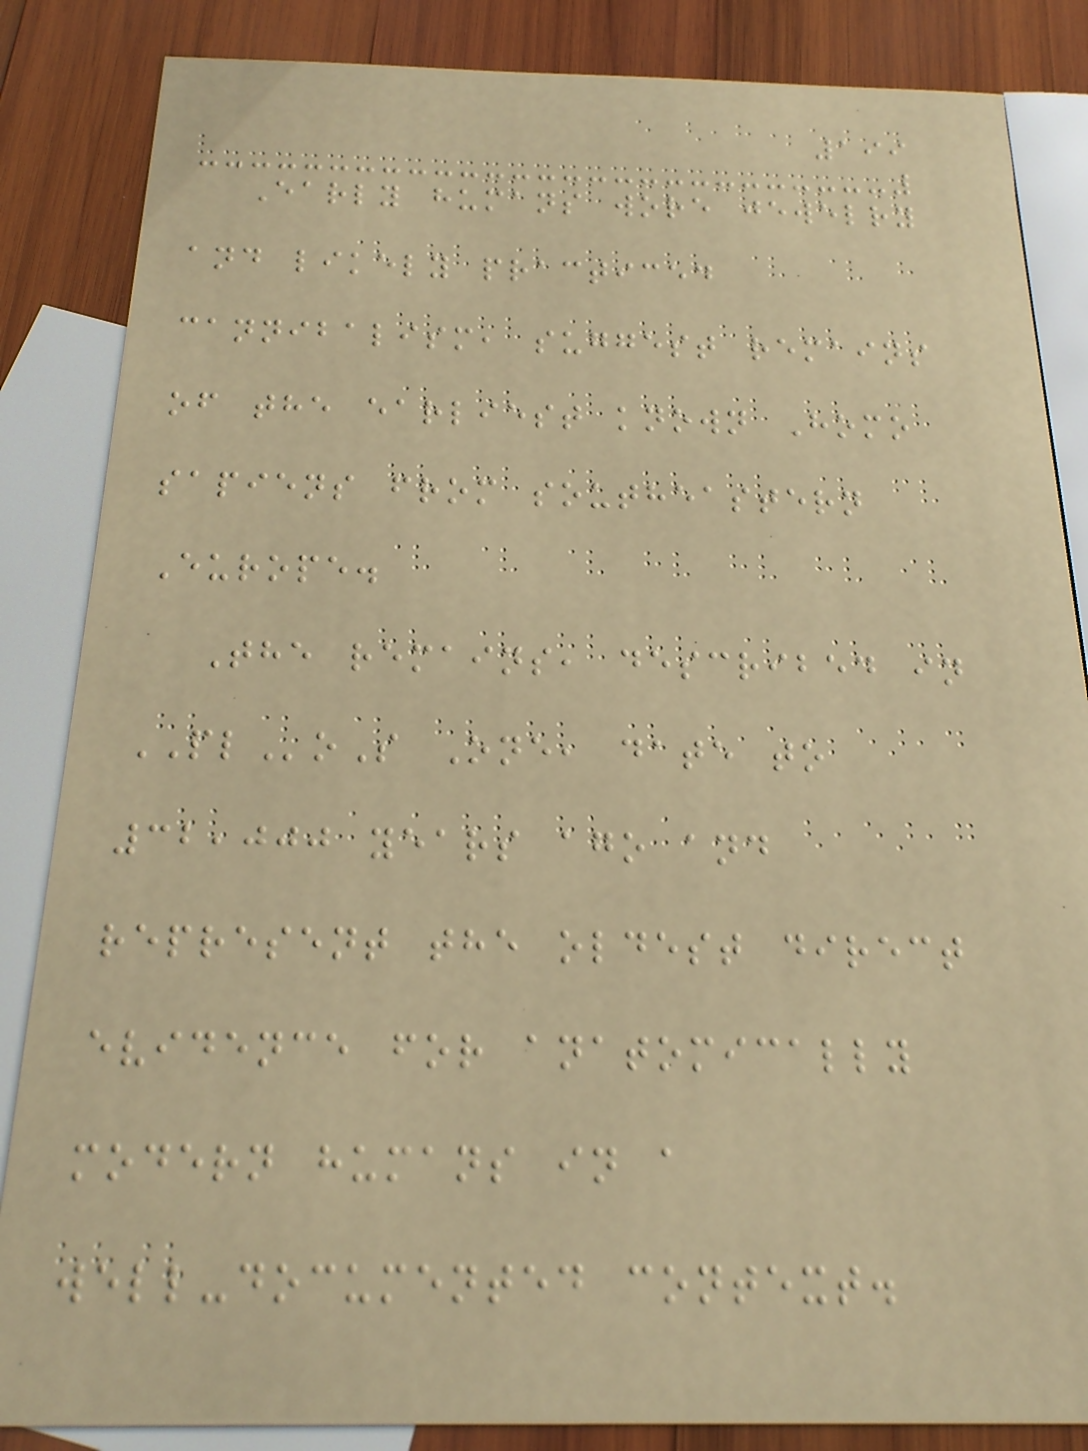199
Early humans wore jewelry
and likely practiced
cannibalism, suggest remains
of the earliest known Homo
sapiens from southeastern
Europe.
The remains, described in
PLoS One, date to
32,000 years ago and
represent the oldest direct
evidence for anatomically
modern humans in a
well-documented context.
